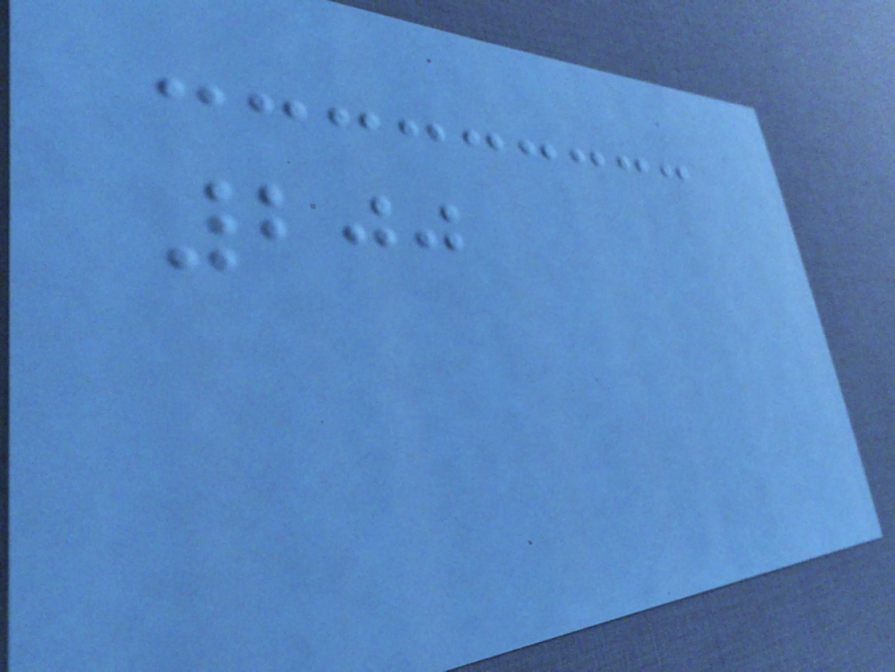200
